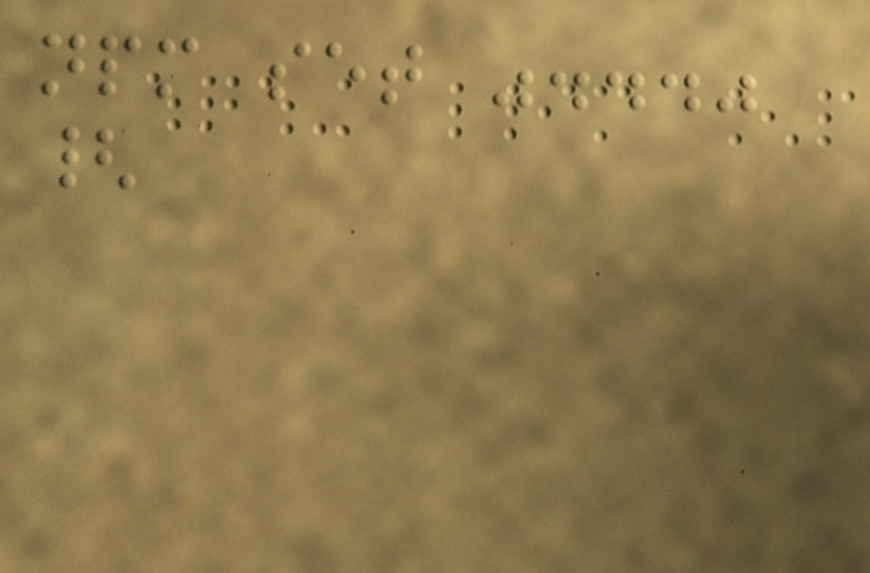npm set "..."
{
